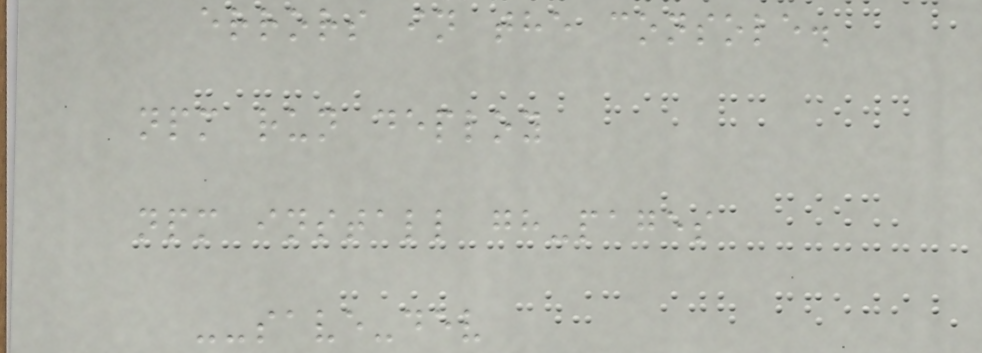errors in the console.
npm run deploy
npm install gh-pages
--save-dev
